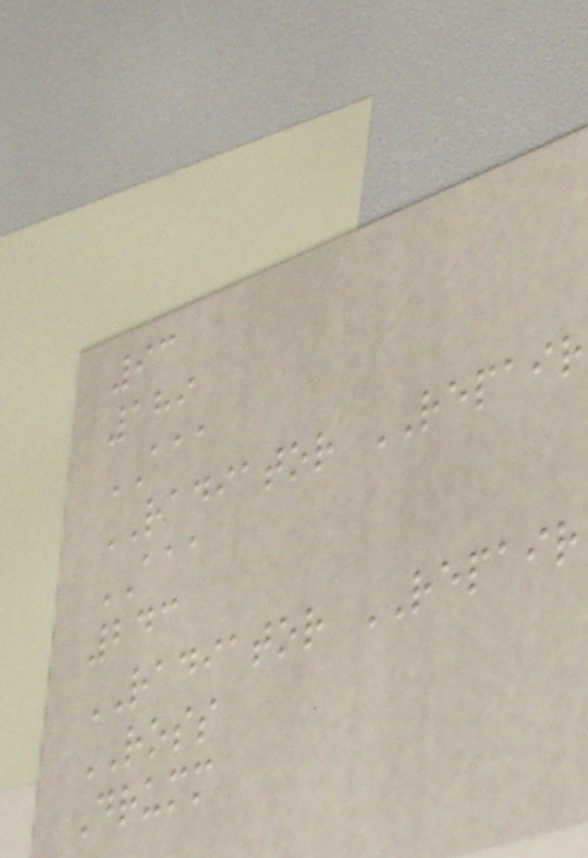93
189
AAA
RADIATOR REPAIR
AAA
243
RADIATOR REPAIR
ROSS
Drumm
